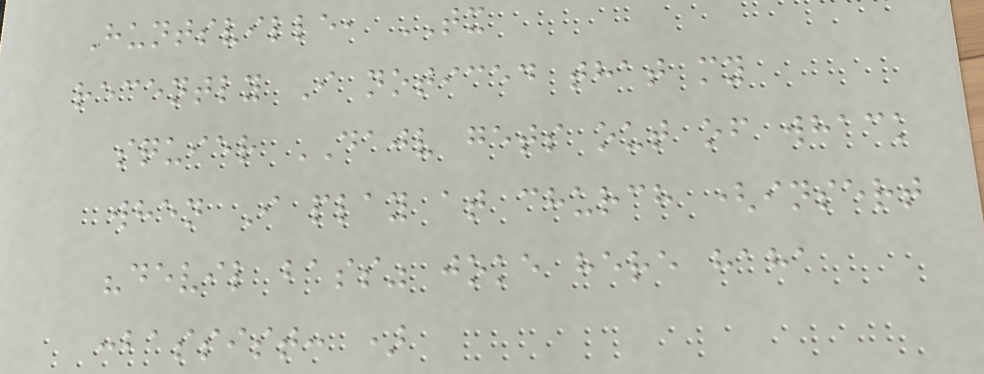Huntsville, TX
recently I noticed that my
squier DAJV gets out of whack
when I play at church (insert
"devil bass" joke here haha
:bassist: )
